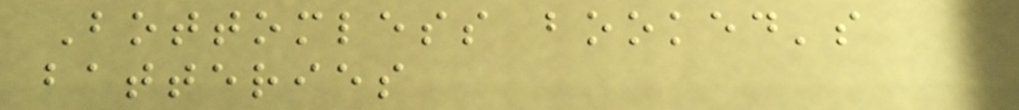Bottomless booked's
batteries
